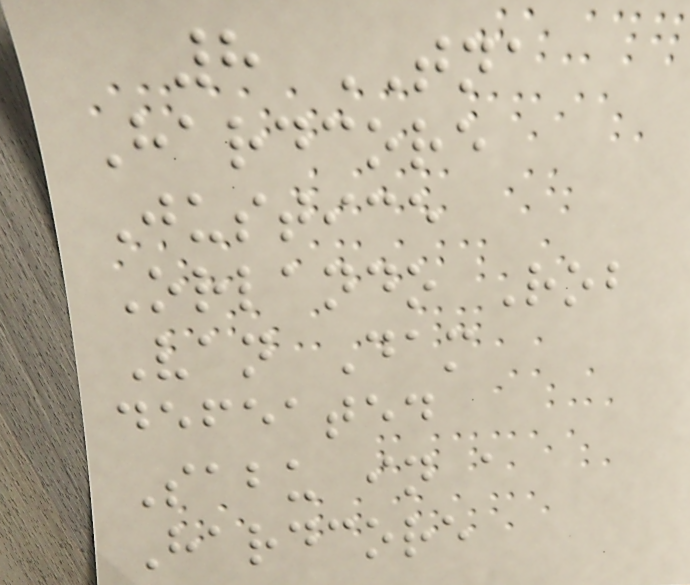8 TNA
Hardcore
Justice
Orlando Rob
Van Dam
defeated
Sabu in a
Hardcore
